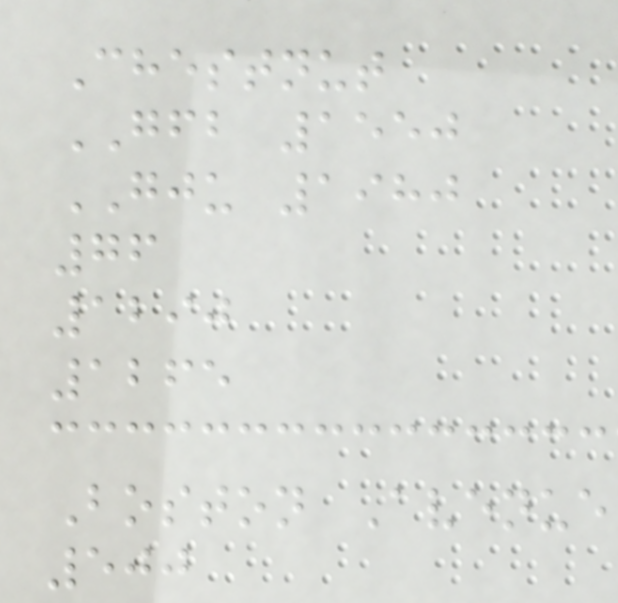Chestnut
GFB 1550
GJU 1980
76
1290
1265
Boston Avenue
500
